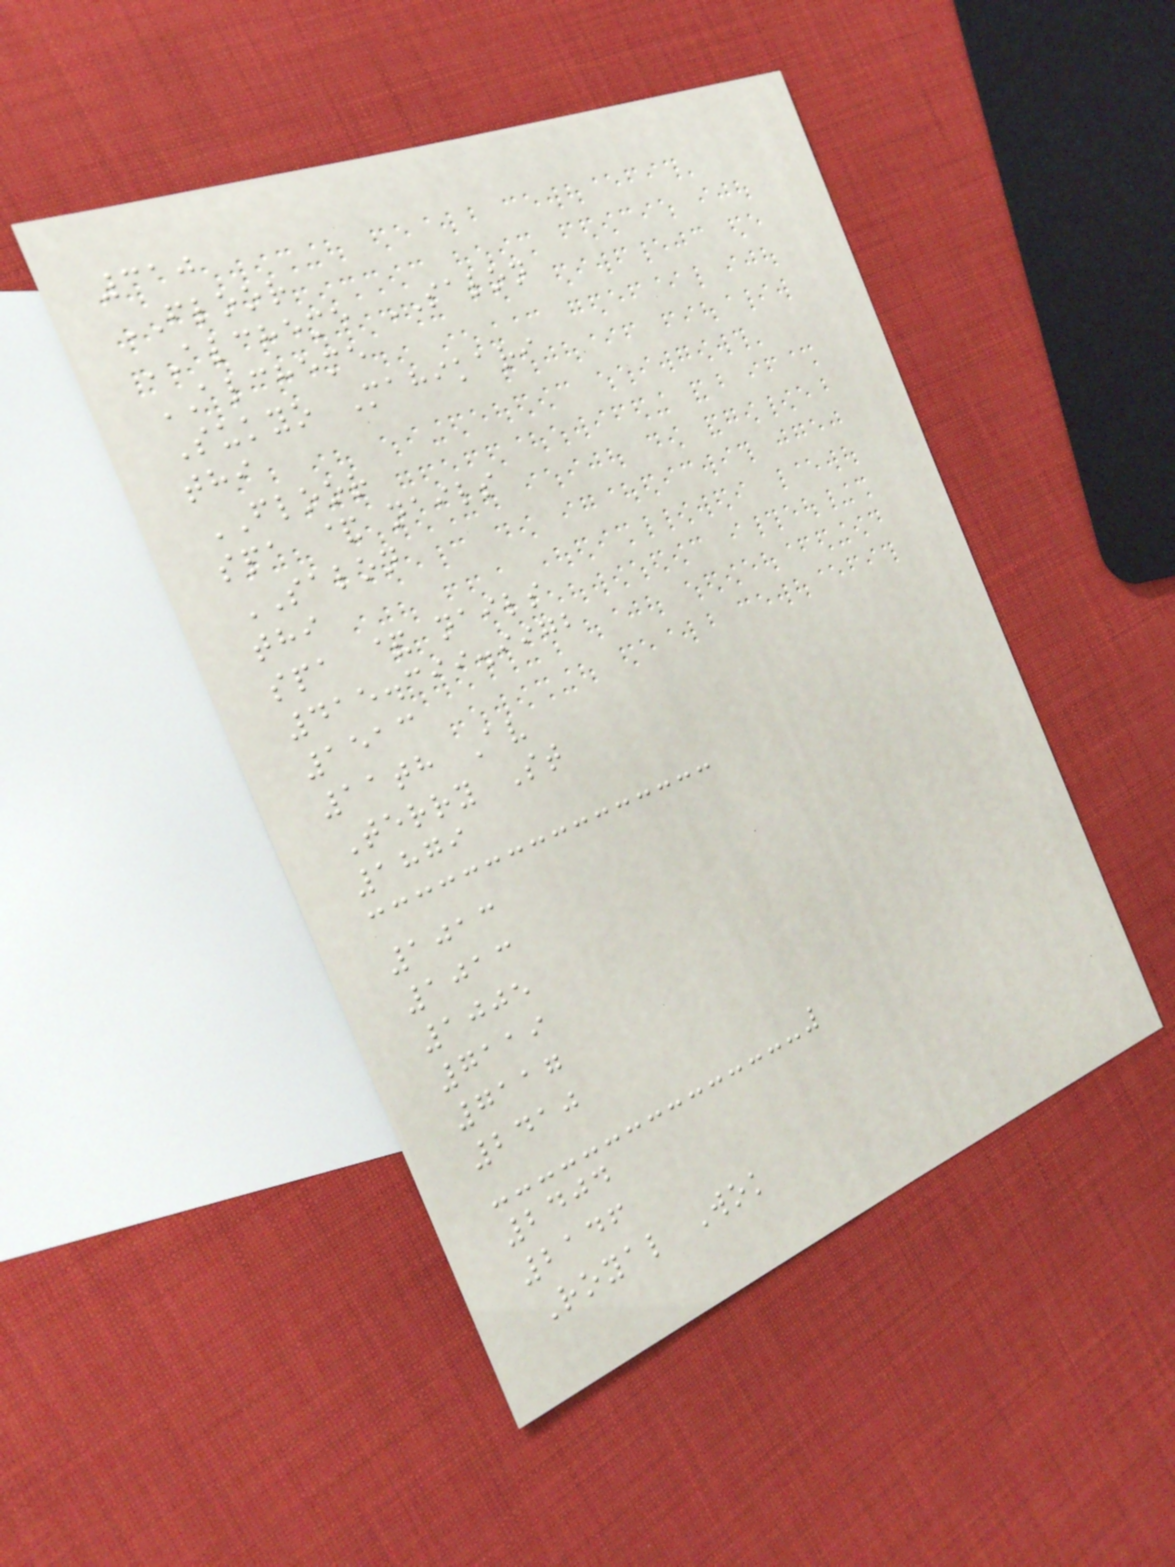310
FLOOR
ALCHEME SALON
ALCHEME
Sukyo Mahikari
thi
FLOOR
spa & nails
SALON
thi
spa & nails
415.399.9972
1513
11th Av
Terry St
1879
1013
1013
1005
7119
7117
2410
2404
2146
Royal Wok
